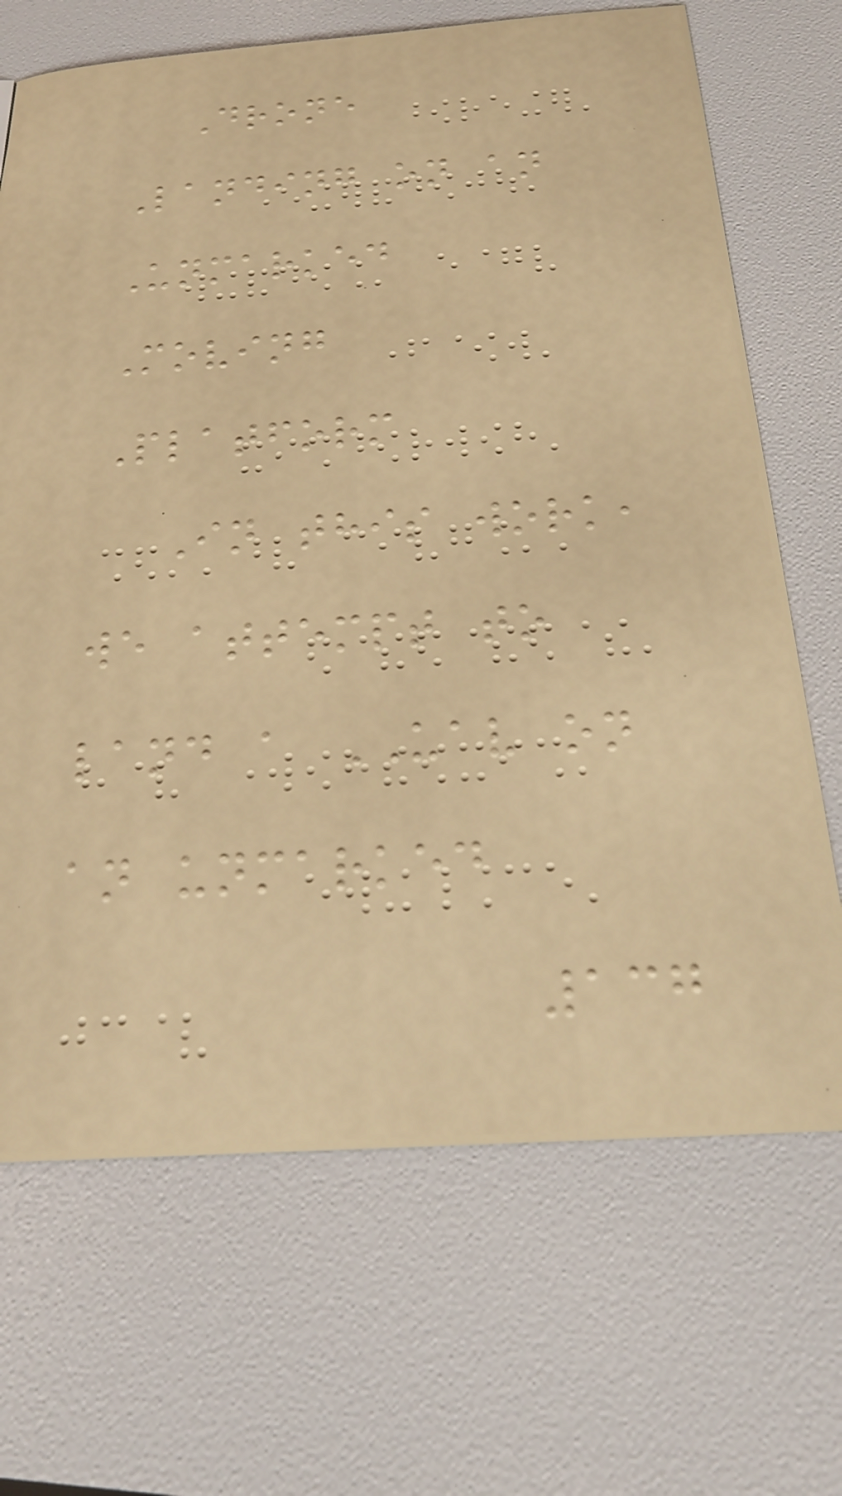Drone
Landing on an
Unmarked
Moving
Platform
In this work,
we attempt to
land a UAV on
an unmarked
137
